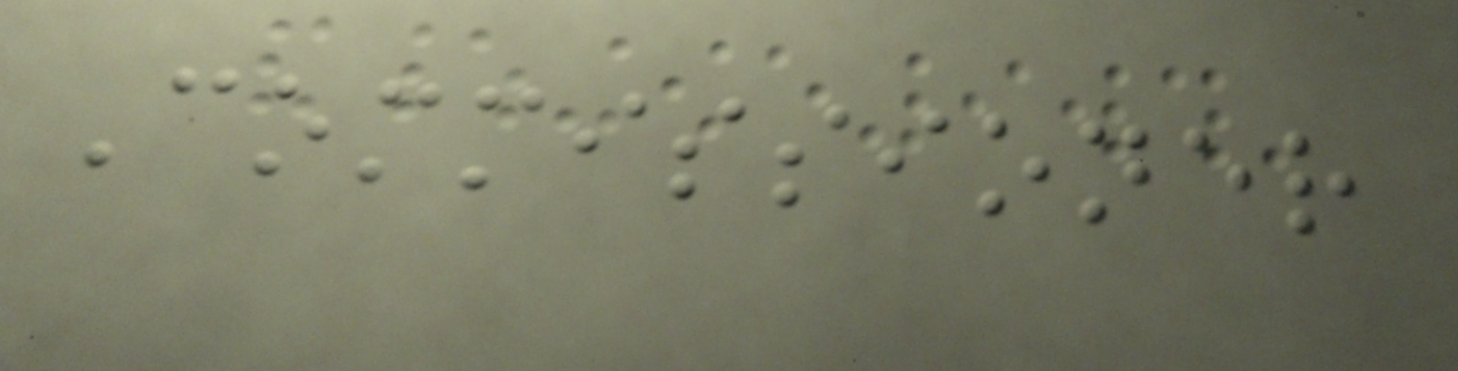Commissioner
